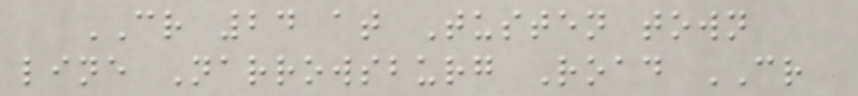CR 24 at Tusten town
line Narrowsburg Road CR
